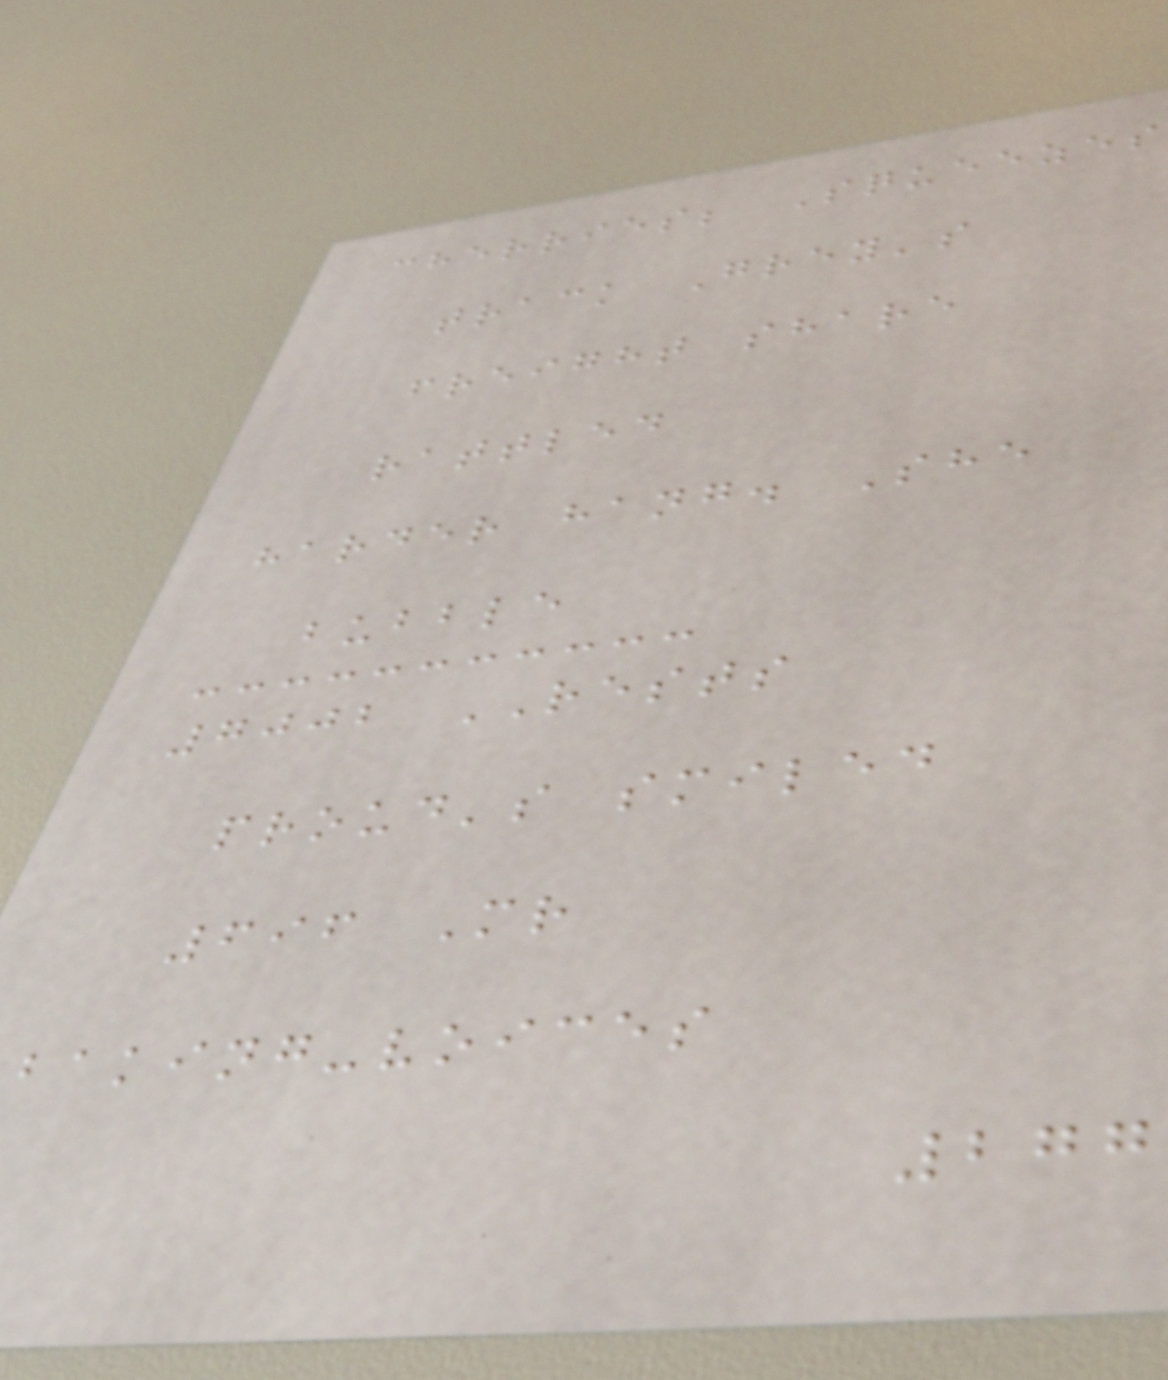cherries; Squeezes
track Grey's
freight share
rattled
harder hang. She
bubble
7002 RESTS
proud's smiled
696 Mr
baking-voices
277
